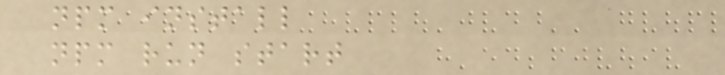npm install
npm run start
